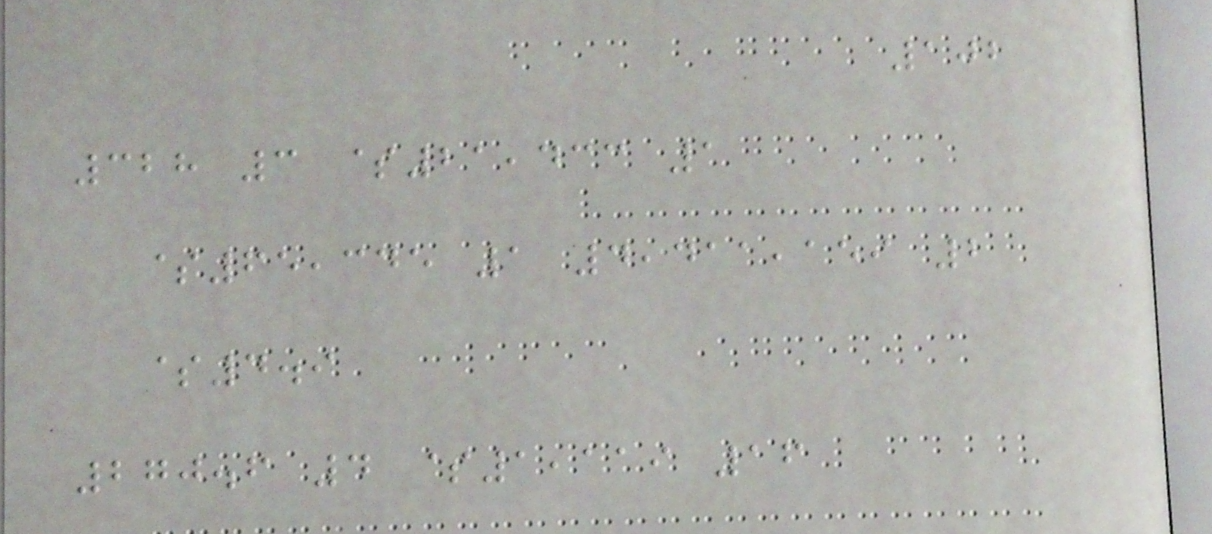102
328 3 $21,433 1
$65,345 1 4,411,159 2
$4.9
270.6 4 $1,119 16
